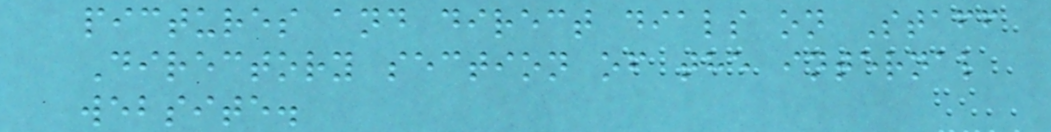pictures and direct dials on Staff
Directory section of the internal
website.
